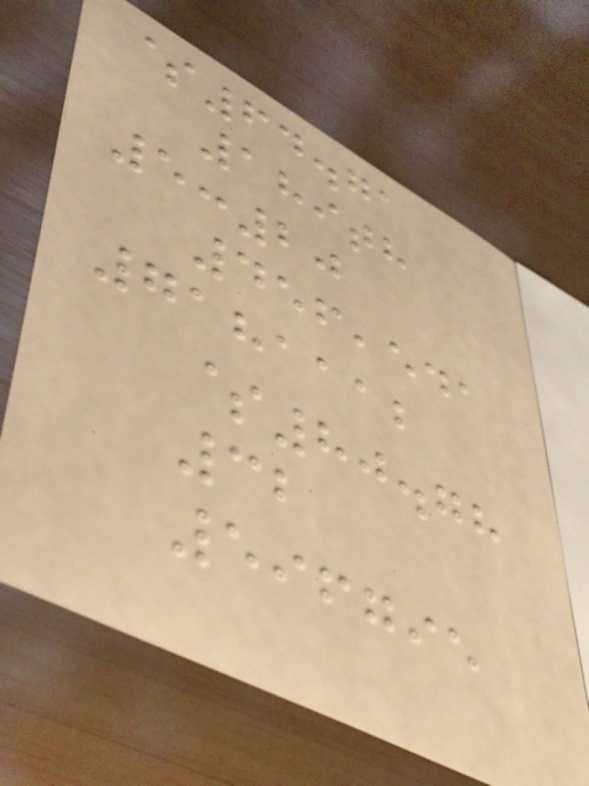$64.71
189th
5:20
456,541
7181112
$80.78
32
596795
